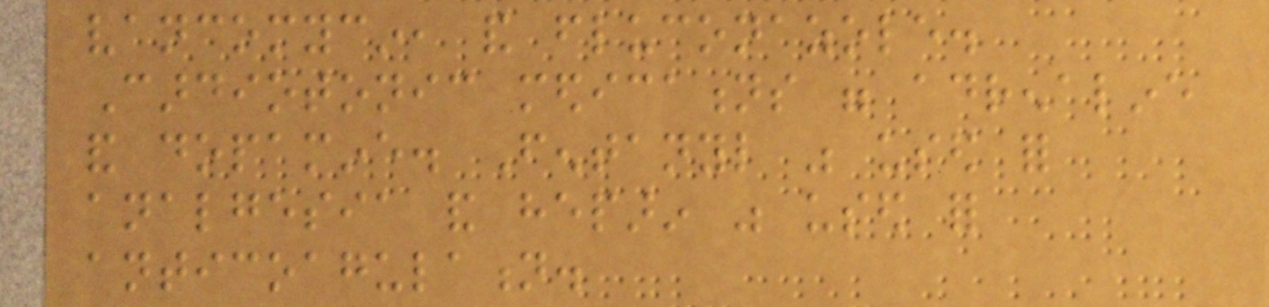vancomycin, and fluconazole.
Cardiotonic medications were adrenaline
and dopamine. Fentanyl was used for
analgesia and heparin was used for
anticoagulation.
